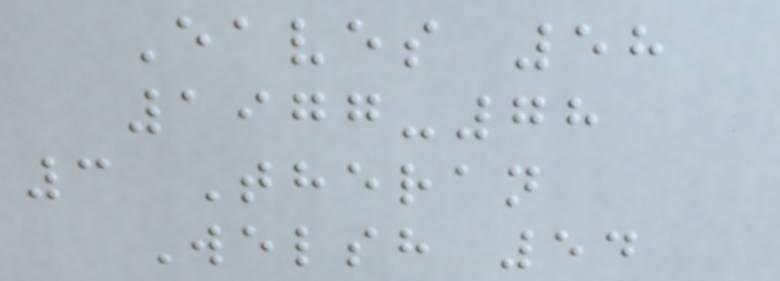Eaves 58
1977-78
3 Theran
Welsh 54
